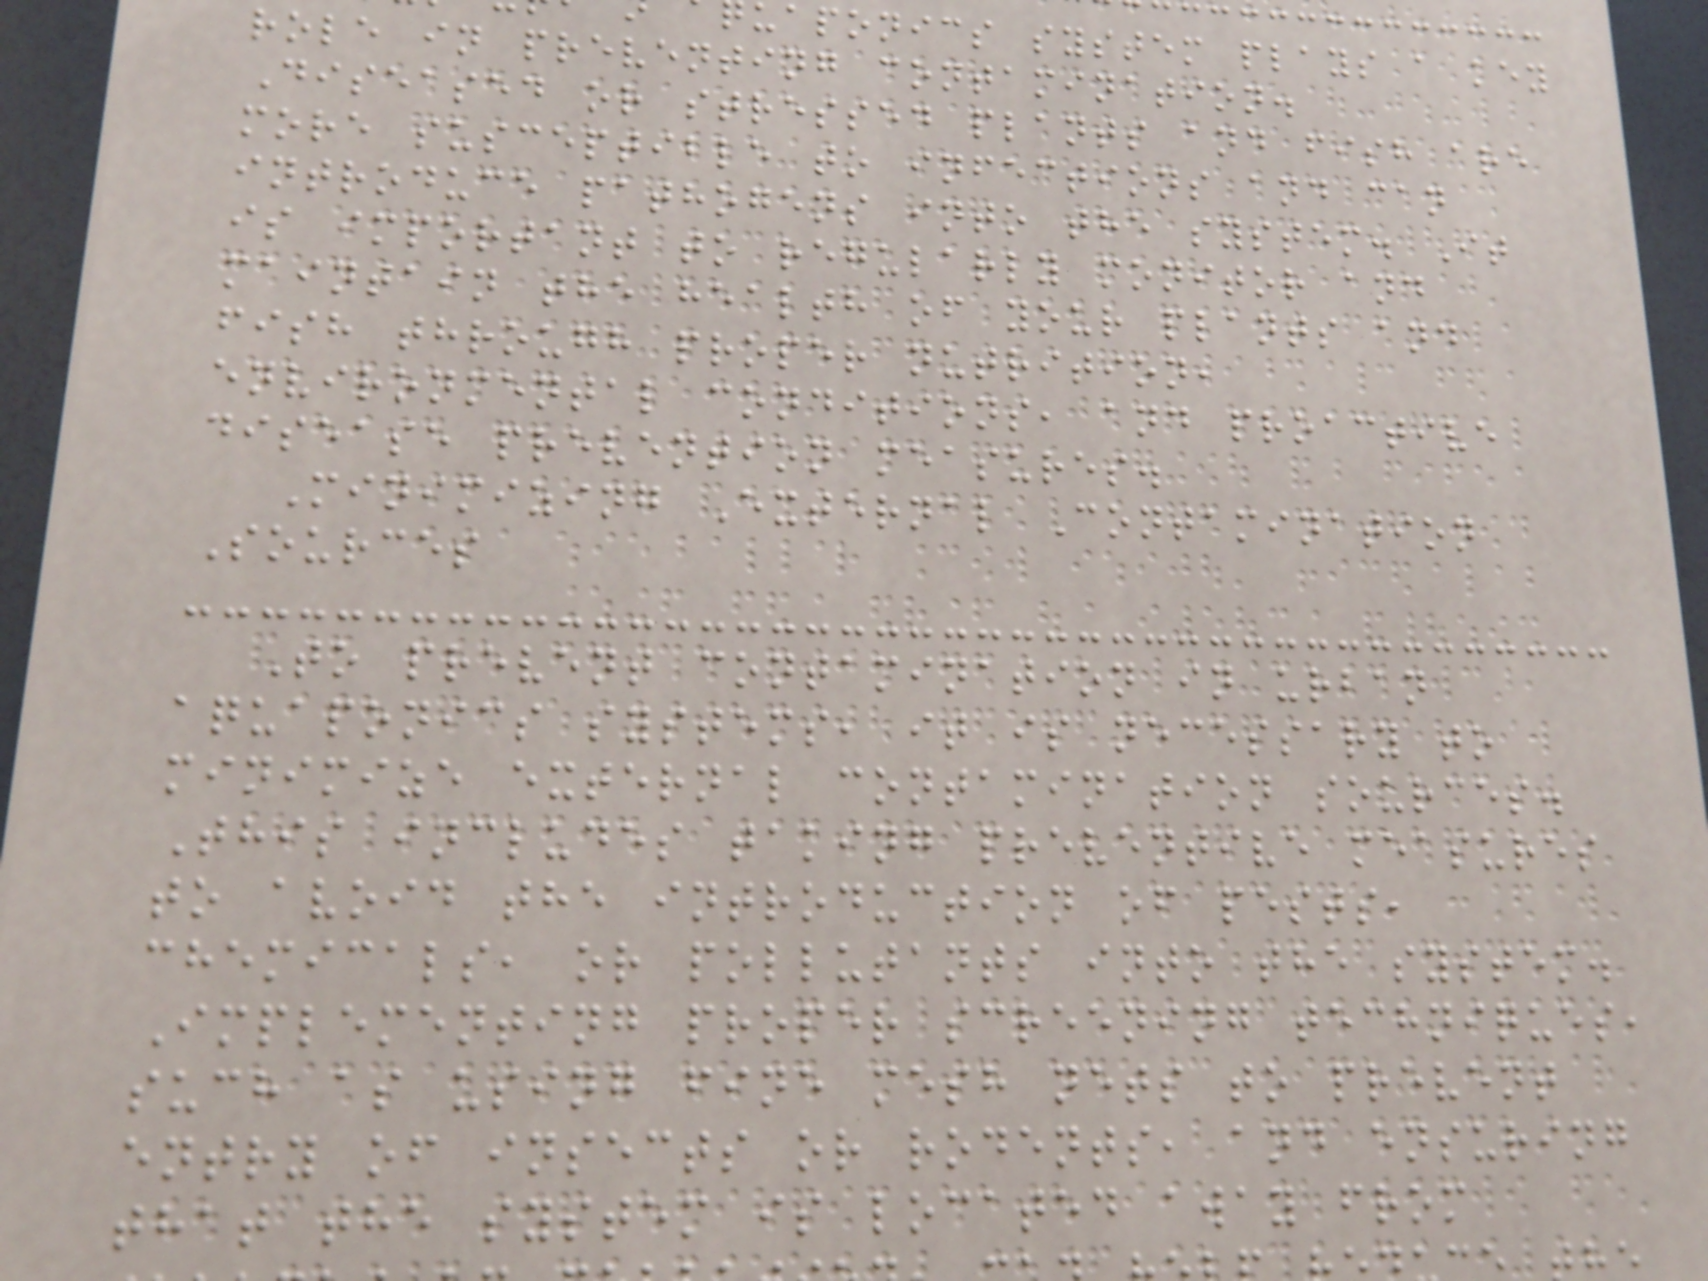uaponics system plays a key
role in preventing contamination.
Diseased or stressed plants and fish are
more susceptible to infections and can
introduce pathogens into the system. It
is important to regularly monitor and
maintain the health of your plants and
fish through proper nutrition,
environmental conditions, and proactive
disease prevention measures.
Minimizing External Contamination
Sources
To prevent contamination in urban
aquaponics systems, it is necessary to
minimize external contamination sources.
This includes taking preventive measures
to avoid the introduction of pests,
chemicals, or pollutants into the system.
Implementing proper screening techniques,
such as using fine mesh nets to prevent
entry of insects or rodents, and ensuring
that the system is located away from
